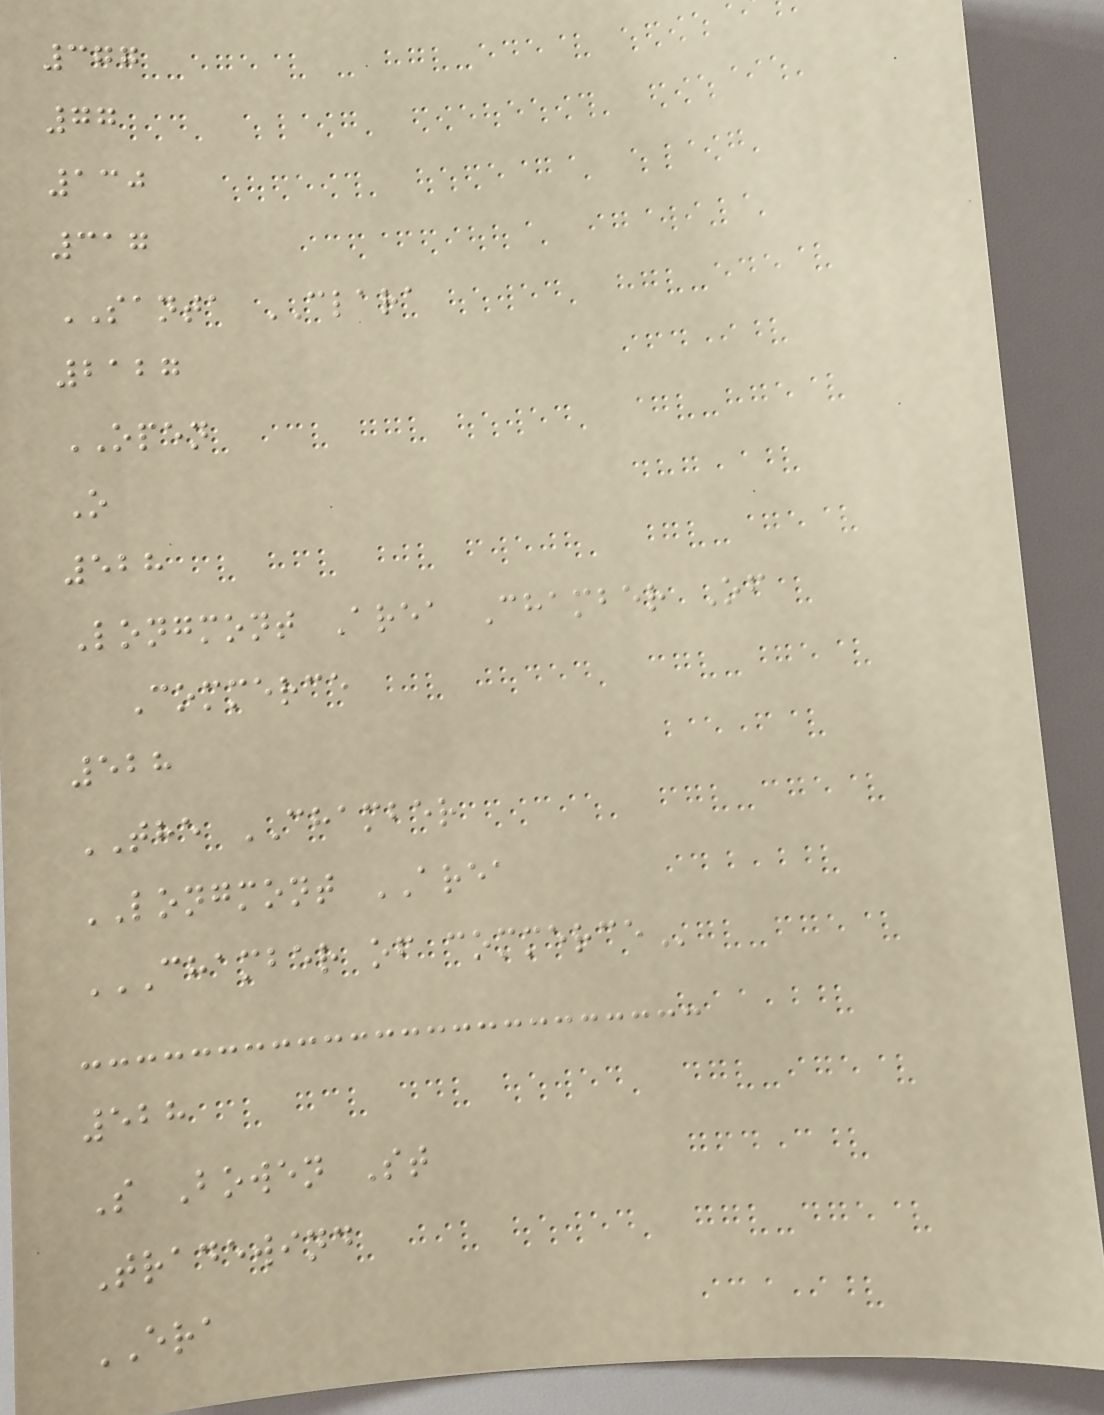377
77
130
317
SANTA CLARA
2127
OPEN
O
528
Longmont Area Chamber Of
Commerce
528
THE CHAMBER
LONGMONT AREA
CHAMBER OF COMMERCE
528
S Bowen St
Tradewind
ERA
